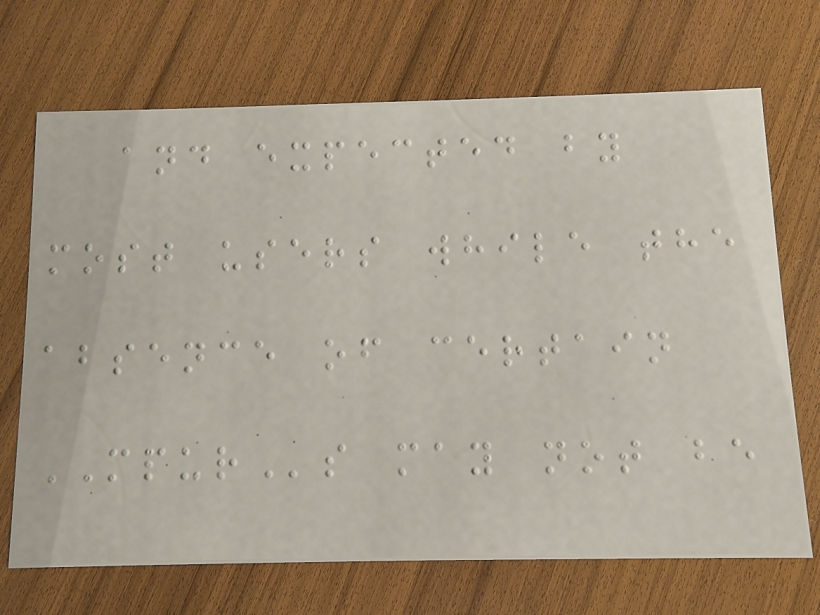and expected by
most users while the
absence of certain
MPURs may not be
